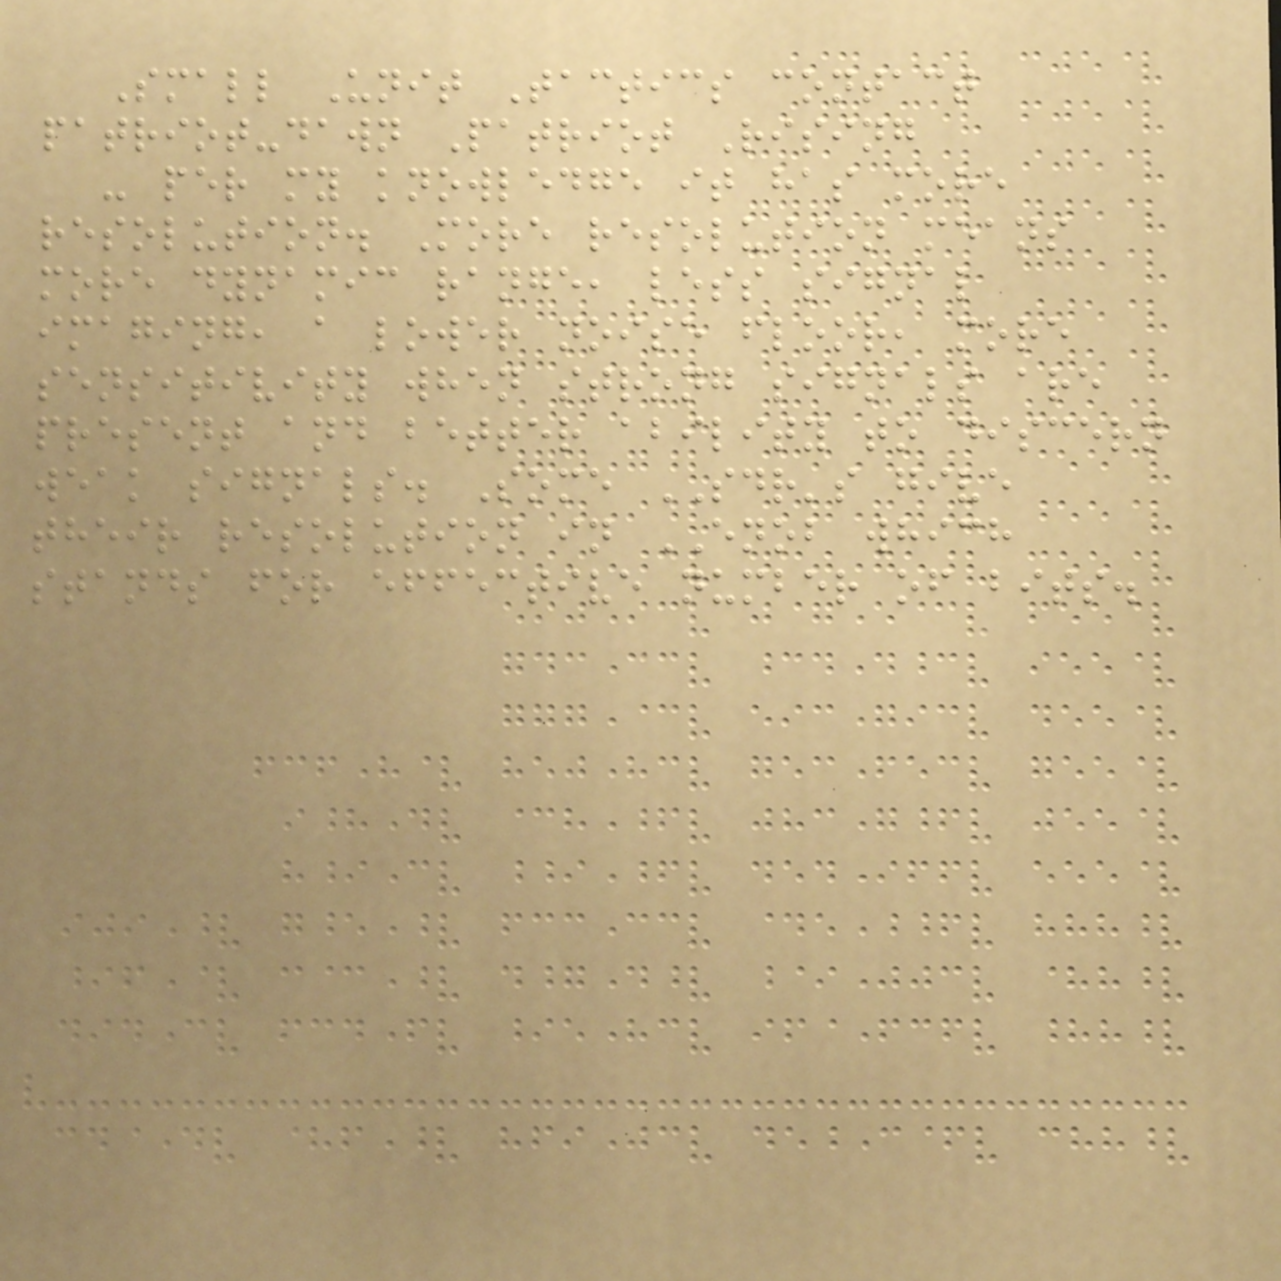Small Unit Tactics contact
patriot-dawn Patriot Rising
- per my knowledge it has more
resolution. More resolution means
more dynamic range, less signal
imaging, a lower noise floor, more
sensitivity when strong signals are
present and better ability to discern
weak signals. Some SDR's give
their resolution in ENOB which
stands for effective number of bits.
